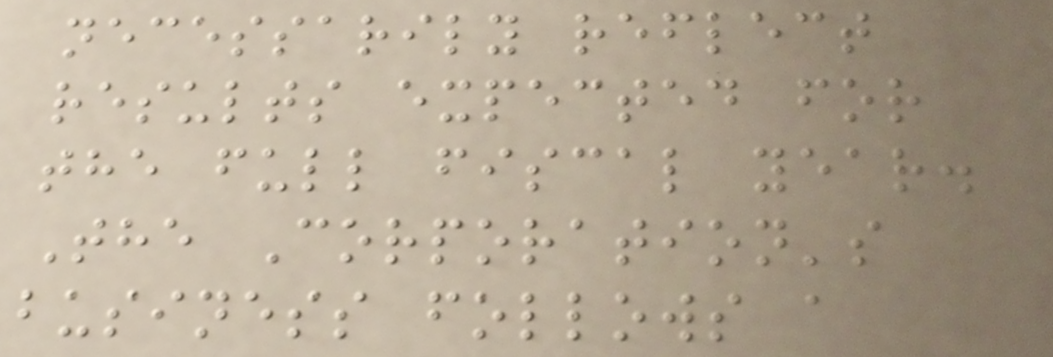necessarily reflect
results expected for
the full fiscal year.
The Corporation's
business follows a
